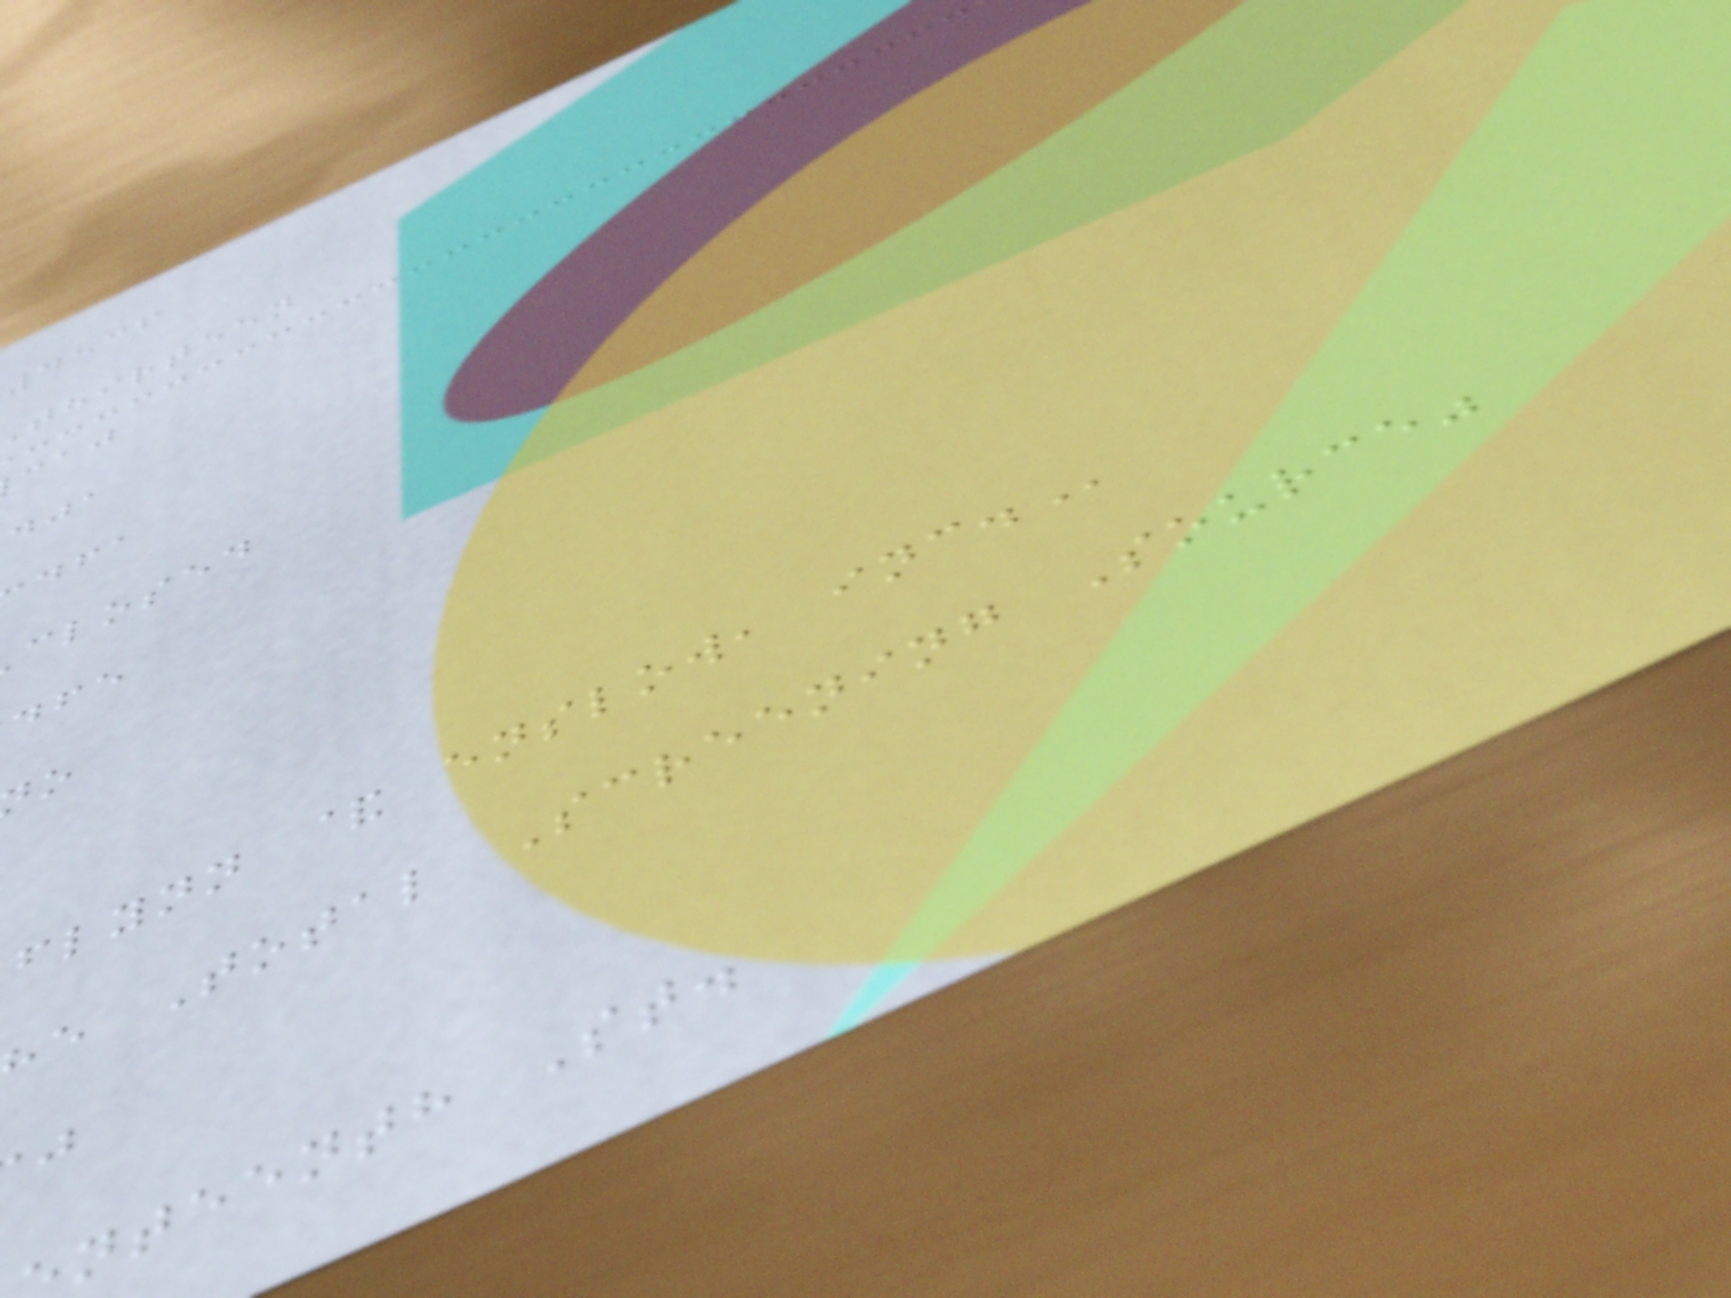4536
thirteen
closed
flynn & enslow,
e Total Screening Source"
nteenth St.
